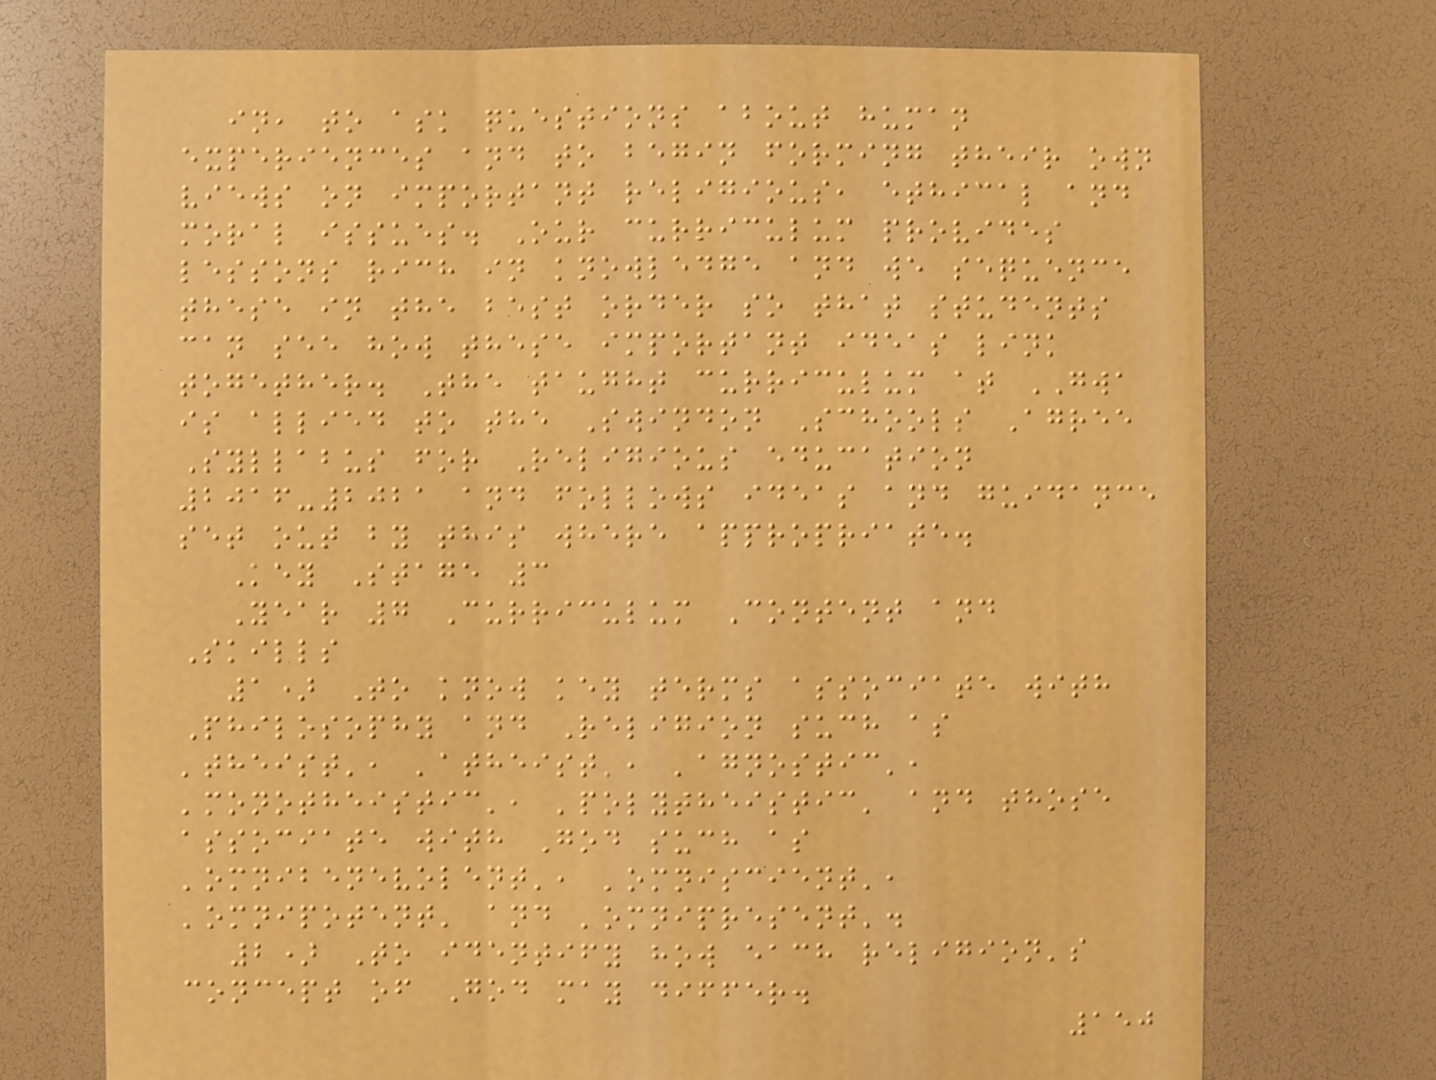in, to ask questions about human
experiences and to begin forming their own
views on important religious, ethical and
moral issues. Our curriculum provides
lessons rich in knowledge and we sequence
these in the best order so that students
can see how these important ideas link
together. The taught curriculum at GWA
is allied to the Swindon Schools Agree
Syllabus for Religious education
2016-2021 and follows ideas and guidance
set out by this where appropriate.
Key Stage 3
Year 7 Curriculum Content and
Skills
1) To know key terms associate with
Philosophy and Religion such as
'theist', 'atheist', 'agnostic',
'monotheistic', 'polytheistic' and those
associate with God such as
'omnibenevolent', 'omniscient',
'omnipotent' and 'omnipresent'.
2) To identify how each religion's
concept of God may differ.
150
